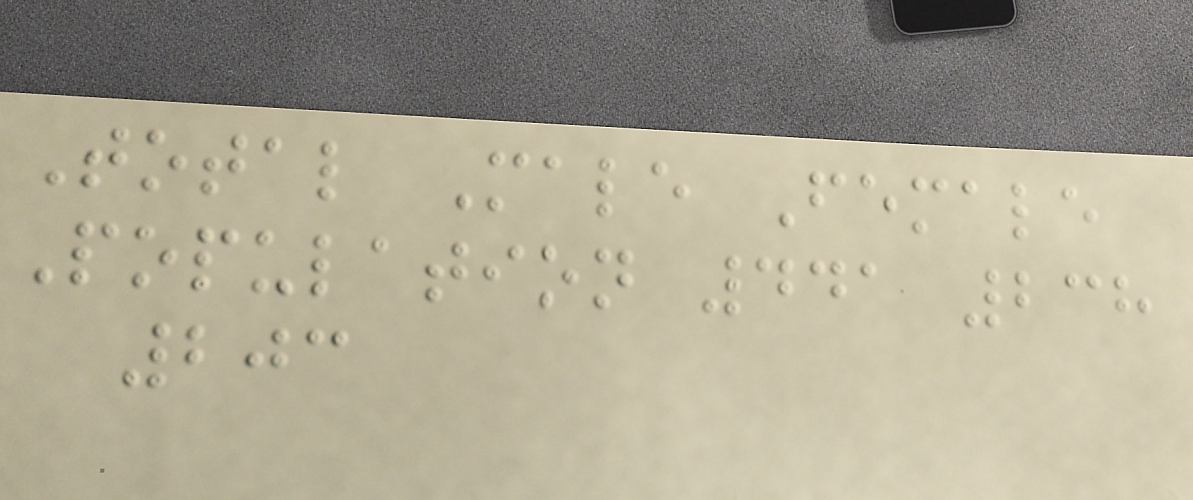Total Male Female
Population 441 238
203
